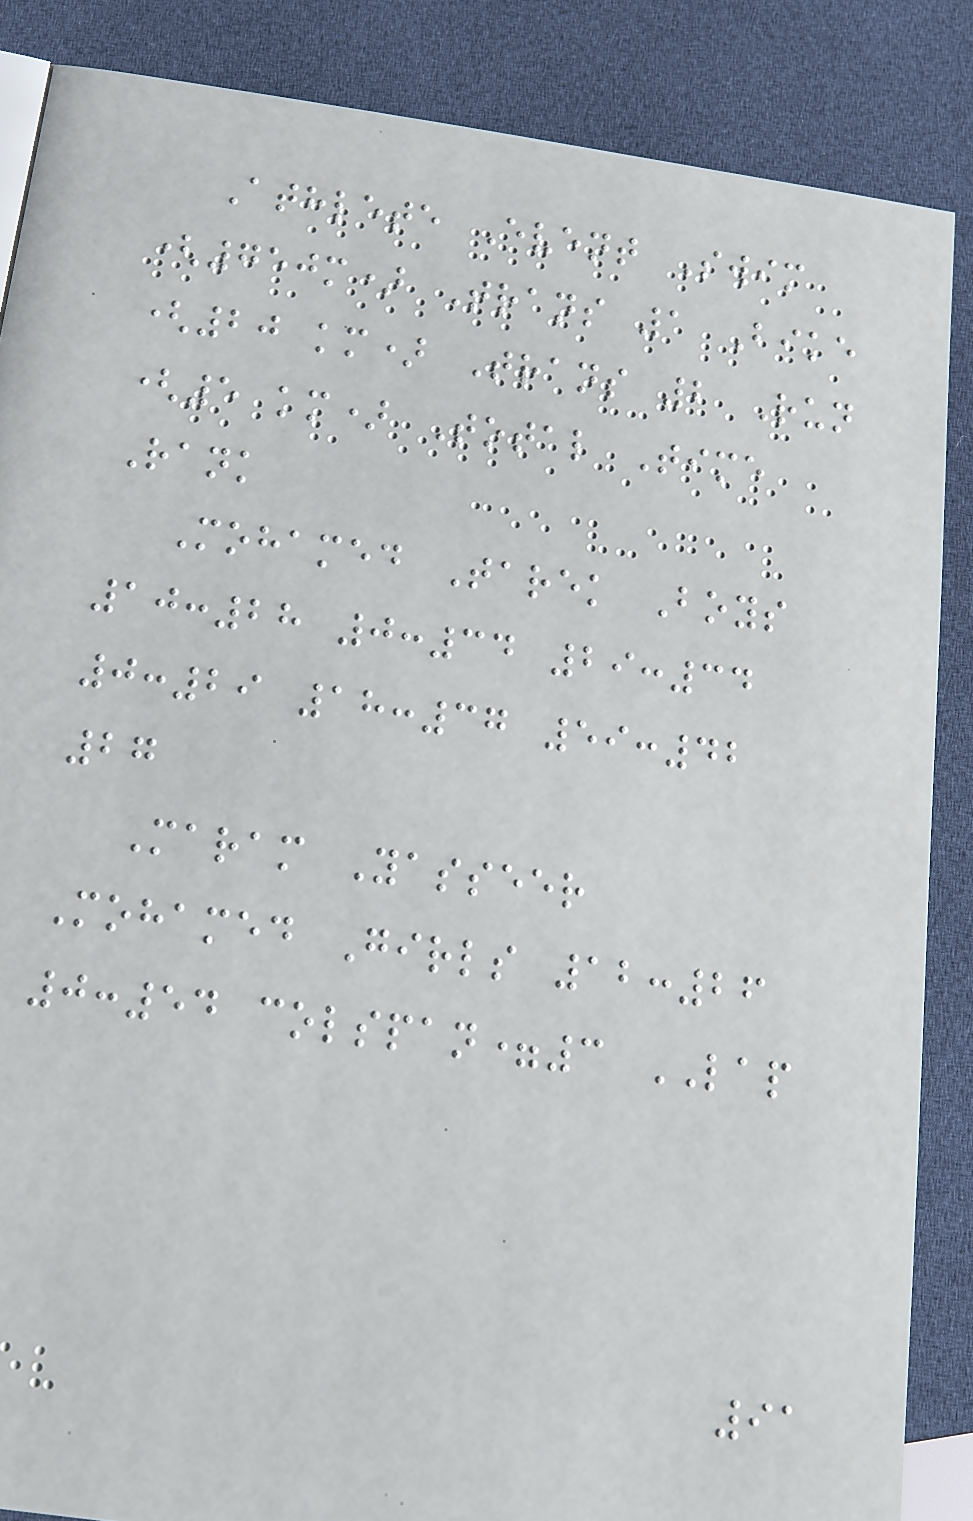Athlete Event Swim
(750m) Trans 1 Bike
(20 km) Trans 2 Run
(5 km) Total Time
Rank
Mohamed Tarek Boys
10:28 0:34 29:34
0:29 18:37 59:42
27
Maram Yasseer
Mohamed Girls 12:26
0:54 colspan=3 LAP
91
